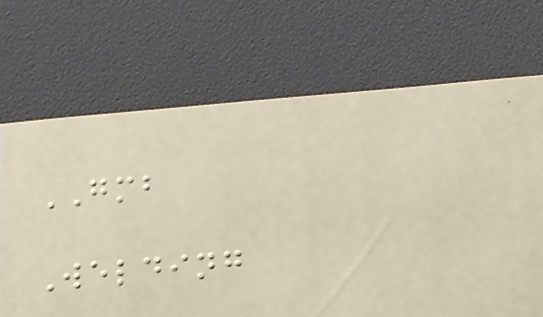GMB
Welding
